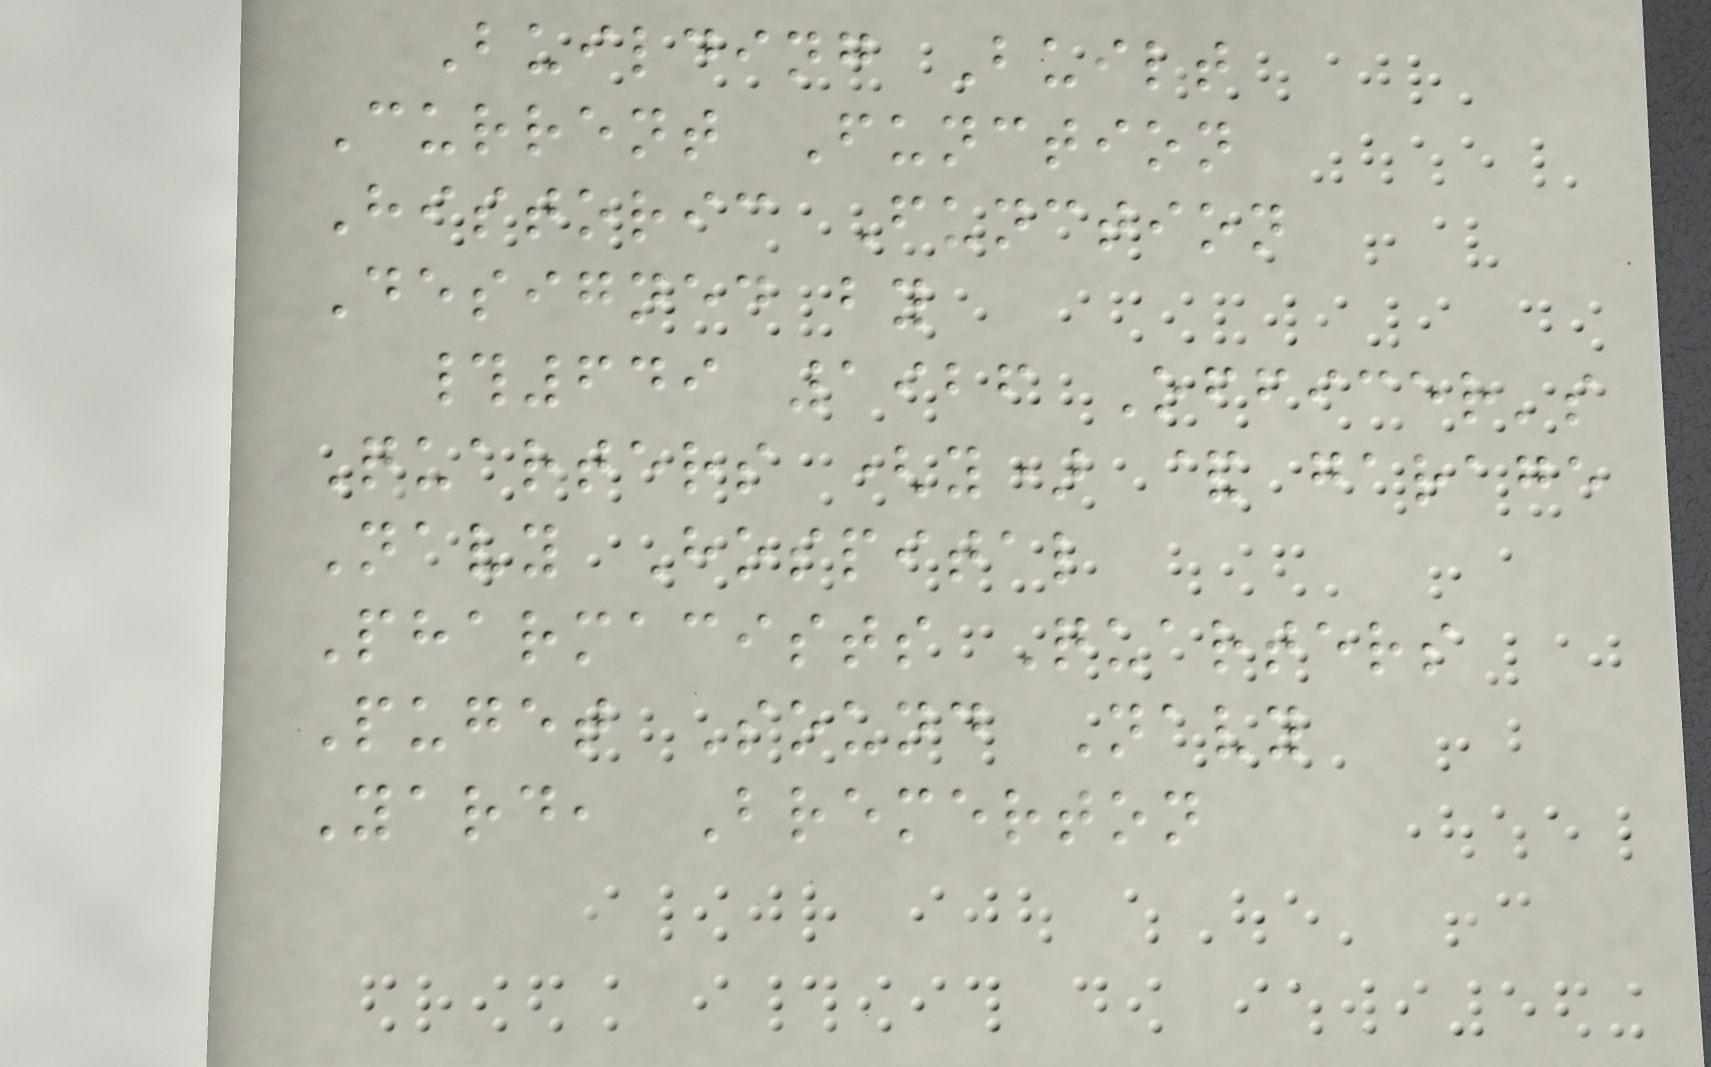Building Built
Current Function
Historic Function
Designed by
#649 1926 Officer's
Quarters (y) & garage
Navy Hospital
Pharmacists Quarters
Puget Sound Navy
Yard, Bremerton
